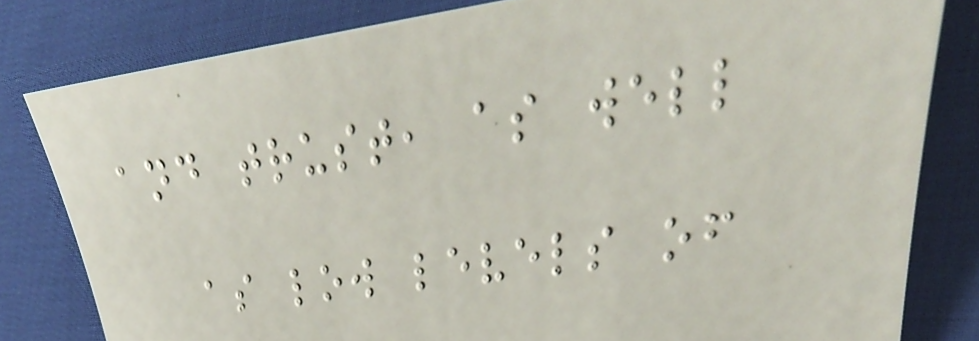and trust, as well
as low levels of
